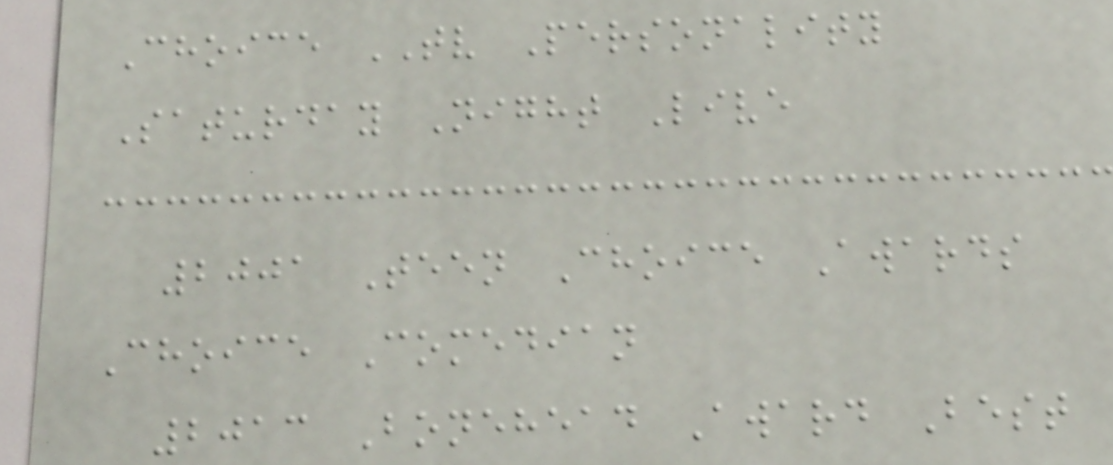Choice TV Personality
Saturday Night Live
2001 Teen Choice Awards
Choice Comedian
2013 Bonehead Award Best
